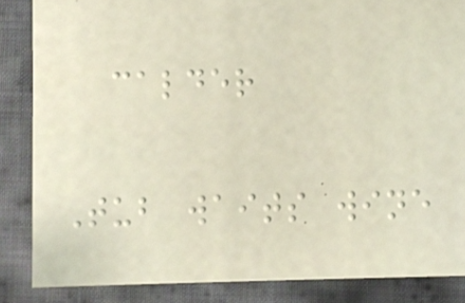calder
Tub waits wine
